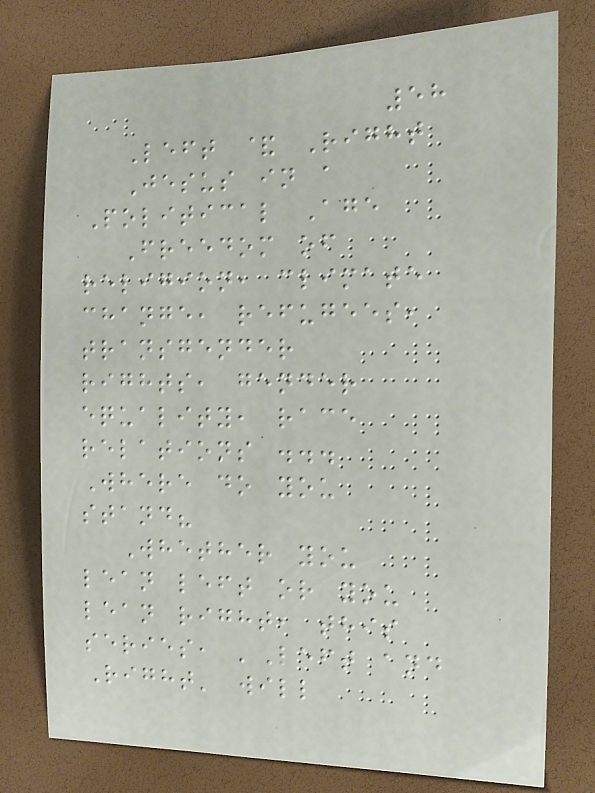58
Left & Right
Jesus in a
Political Age
Freedom of
religion, climate
change, refugees,
transgender
rights, gender
equality, race
relations ...
Where do you
stand?
Whether you
lean left or you
lean right, this
series, 'Left and
Right' will
